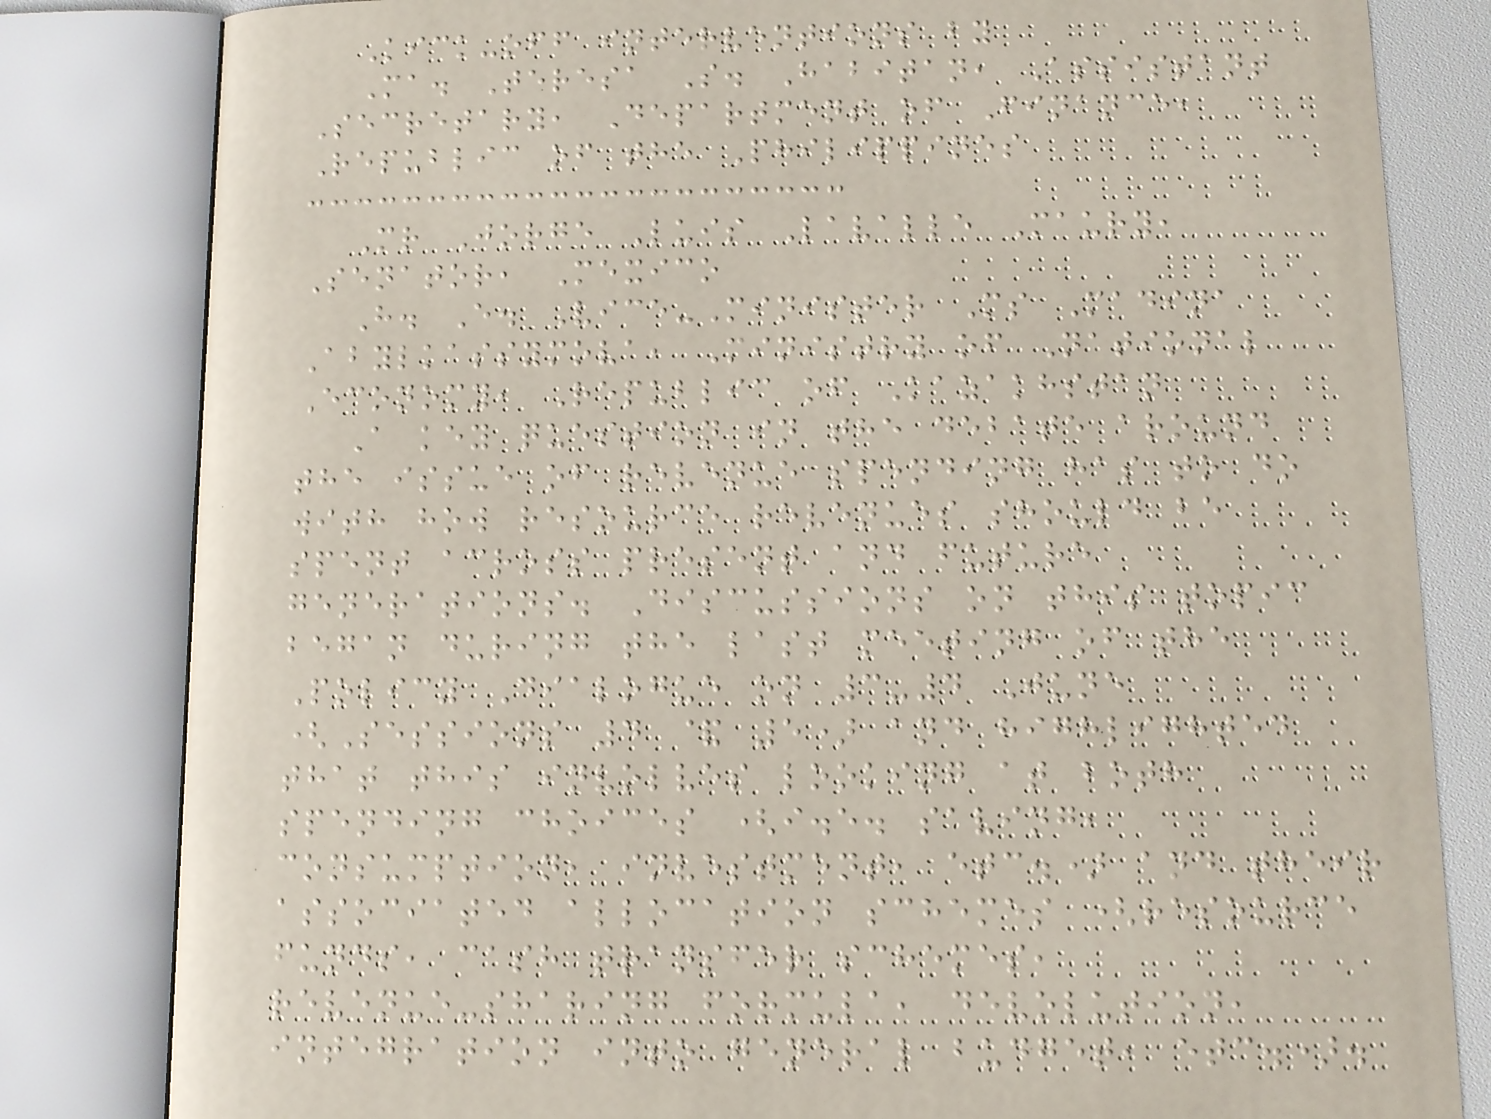Kick-off interventions by
Ma. Teresa S. Habitan, Assistant
Secretary, Department of Finance,
Republic of the Philippines
Mr Jorge Luis Lavalle Maury,
Senator, Mexico
H. E. Vice-Minister Ms Madina
Abylkassymova, Ministry of National
Economy, Republic of Kazakhstan
A key question in the debate around
the issue of revenue spending has to do
with how resource revenues should be
spent across present and future
generations. Discussions on this topic
began during the last meeting of the
Policy Dialogue on 3-4 June
(Sessions 4 & 5) and highlighted
that this involves looking at both
spending choices (i.e. saving,
consumption, investment, etc.) and their
associated allocation schemes (resource
funds, cash transfer schemes,
revenue-sharing formula, devolution,
integration into general budget, etc.).
